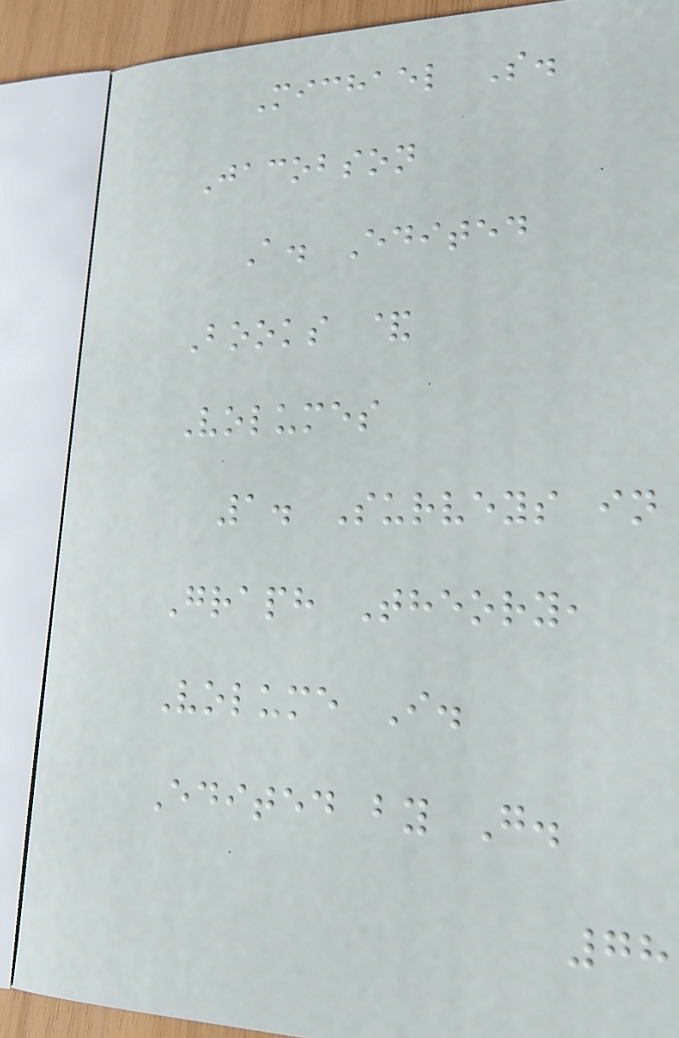Michael S.
Jacobson
A. Edited
Books &
Volumes
1. Surveys in
Graph Theory,
Volume I.
Edited by G.
78
